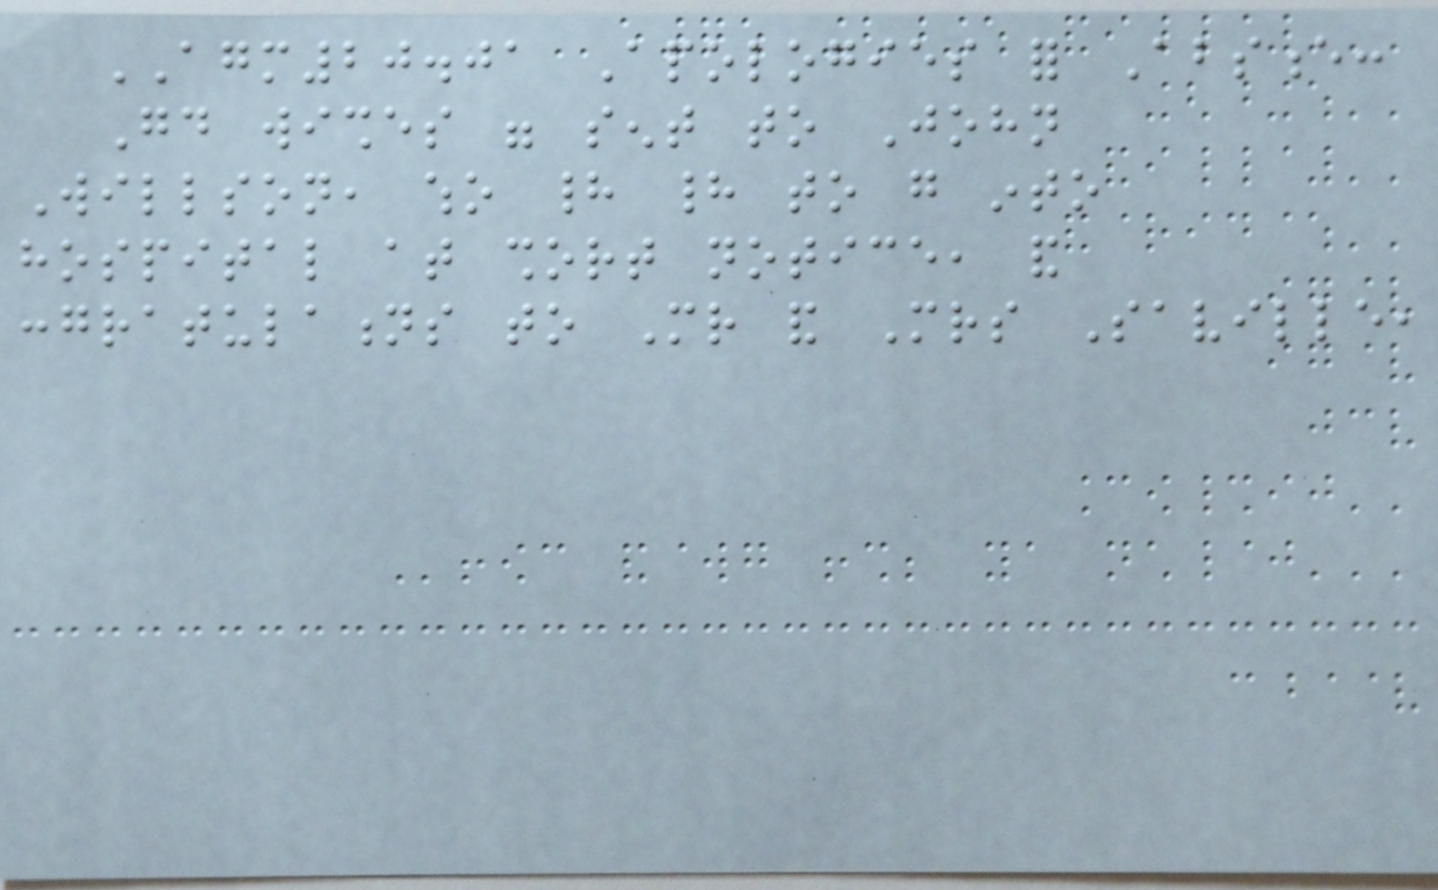AGM20.01 Apologies for Absence:
Good wishes were sent to John
Willson, who had had to go into
hospital at short notice, and
congratulations to Mr and Mrs Saville,
